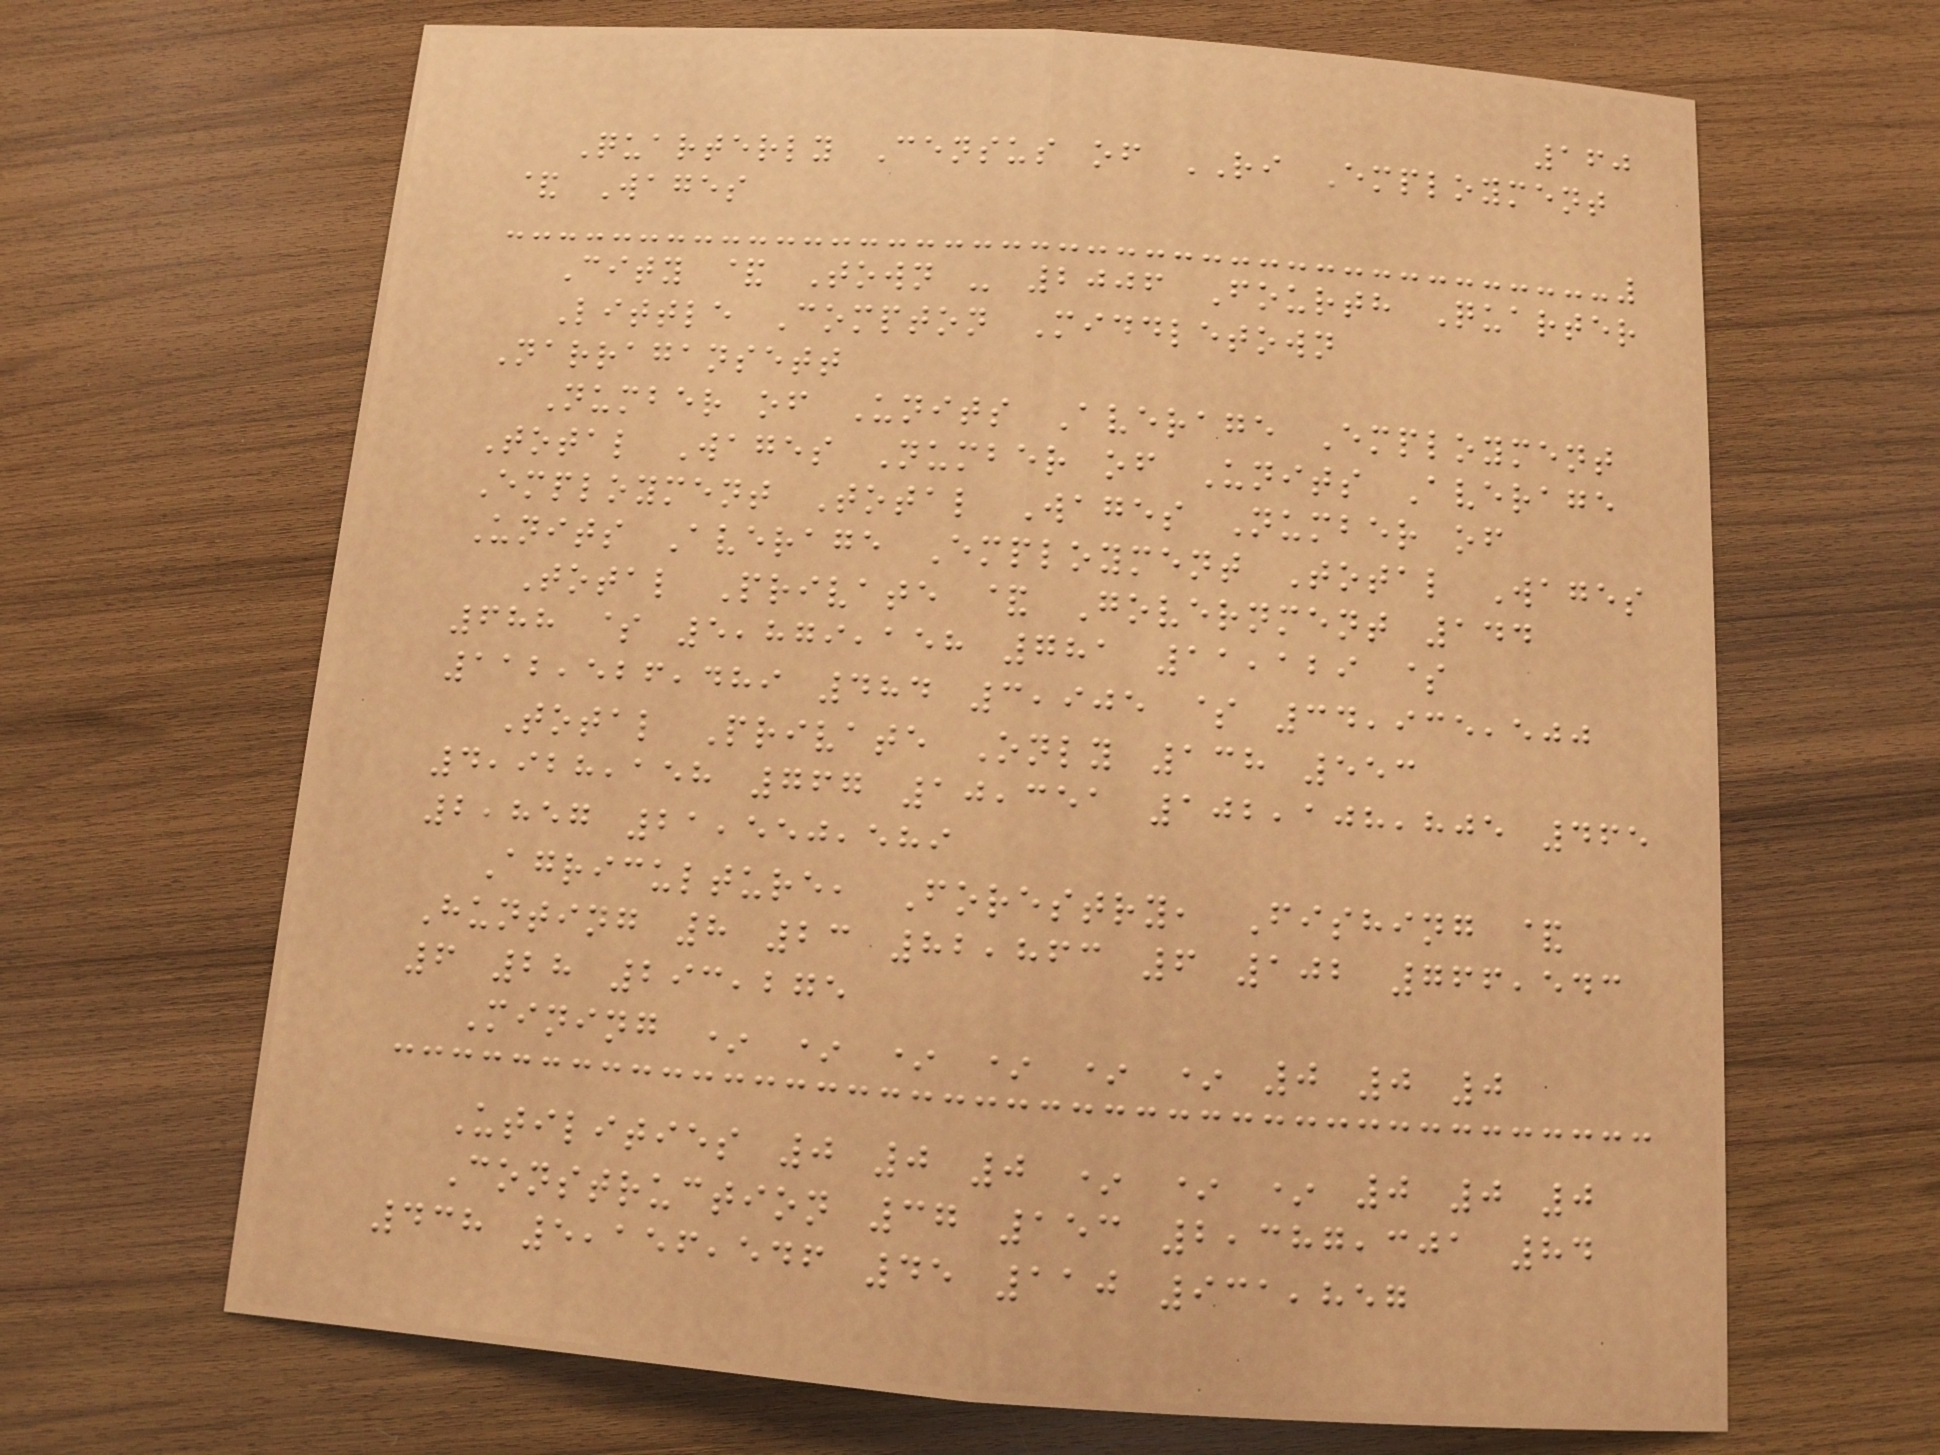160
Quarterly Census of RI Employment
& Wages
City & Town - 2006 Fourth Quarter
Little Compton Middletown
Narragansett
Number of Units Average Employment
Total Wages Number of Units Average
Employment Total Wages Number of
Units Average Employment Total Wages
Total Private & Government 144
688 $ 5,879,158 781 11,129 $
112,526,489 484 3,905 $ 34,935,500
Total Private Only 138 553
4,928,158 767 10,351 102,108,805 465
2,857 21,550,589
Agriculture, Forestry, Fishing &
Hunting 8 23 82,863 6 102 766,543
6 28 293,275
Mining * * * * * * 0 0 0
Utilities 0 0 0 * * * 0 0 0
Construction 37 153 2,387,301 84
438 5,156,546 45 110 931,857
